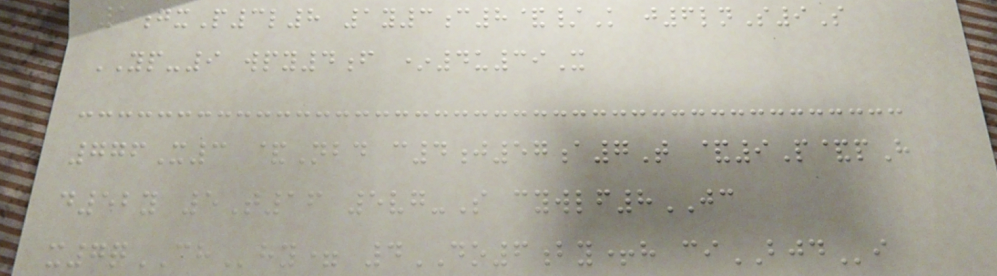1gxP3l8 1y3c8&/K j6lnS9S
YP-9 wpy4f *4u39X
776X3 &Nbd c4j57a7T &9P&pH
d52y 5T16 5vg-S cywlf8JC
x7qCHhy= 4DO6by+h ciBJDi
